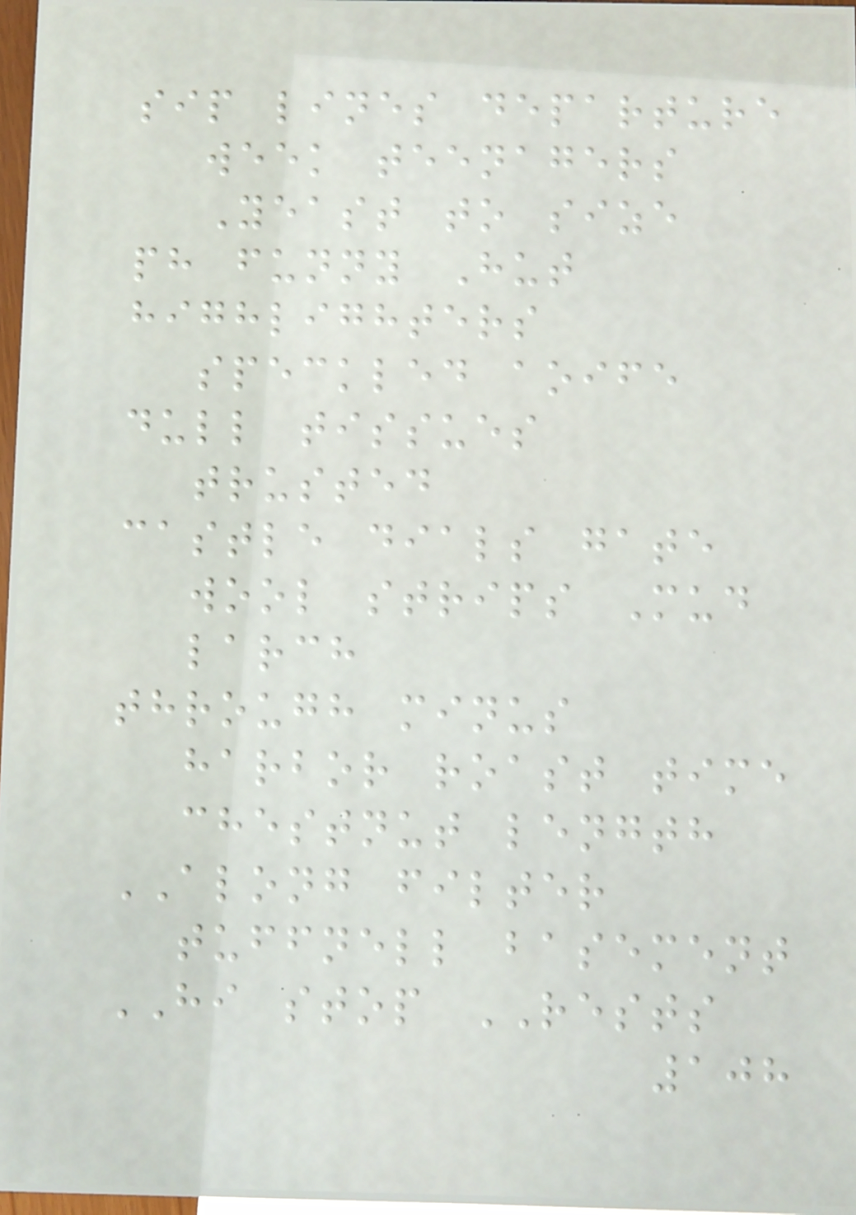sip lines departure
week teenagers
Yeast to size
ph funny Hut
highlighters
speckled aoife
dull tissues
trusted
castle dials gate
wool strips Mud
larch
through minus
harbor roast time
chestnut length
ALONG filter
tuffnell basement
HI stop RESTS
108
